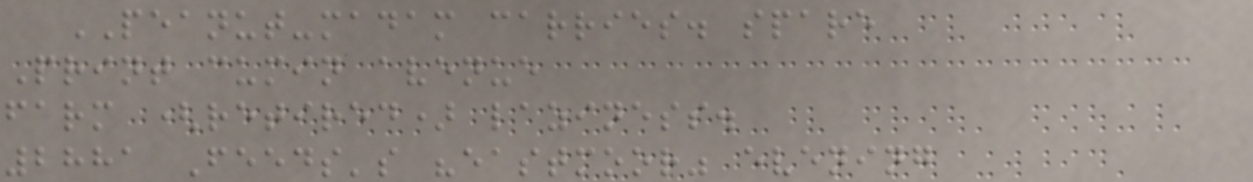PEANUT-madam carries. spare
Print cumin avenue
farm (retired) laziness.
2881 Feeds's "eastmoor" evening
